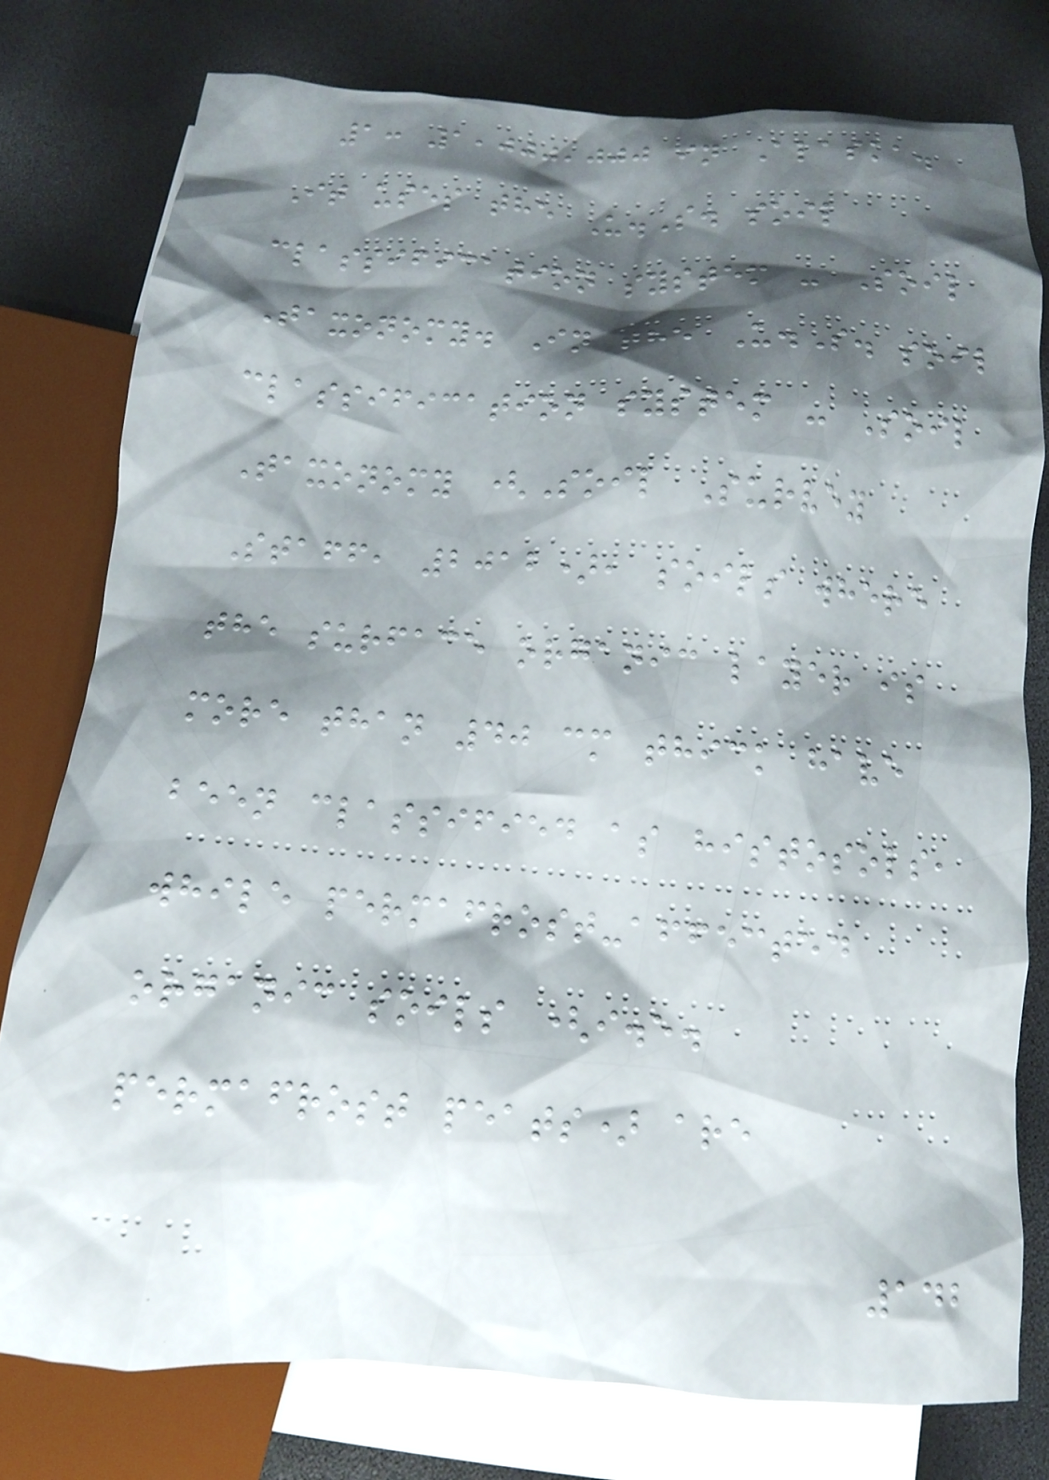1: 1,000,000 in Alaska.
It uses the U.S. soil
classification system - Soil
Taxonomy. In the U.S. soil
classification system - Soil
Taxonomy (Soil Survey
Staff, 2012), soils where
the surface organic layer is
more than 40 cm thick have
been classified as histosols,
while permafrost-affected
organic soils (i.e.
permafrost peats) are
142
